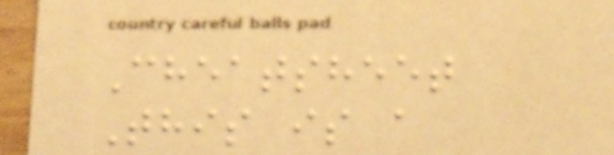Cheatsheet
This is a
